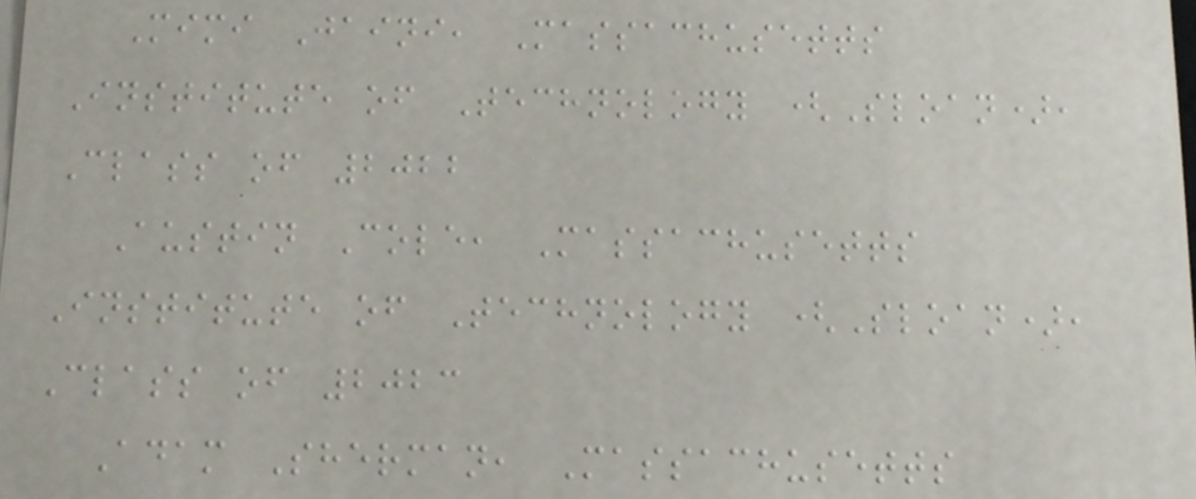Mimi Jaini, Massachusetts
Institute of Technology (Sloan),
Class of 2022
Austin Cole, Massachusetts
Institute of Technology (Sloan),
Class of 2023
Adam Sherman, Massachusetts
